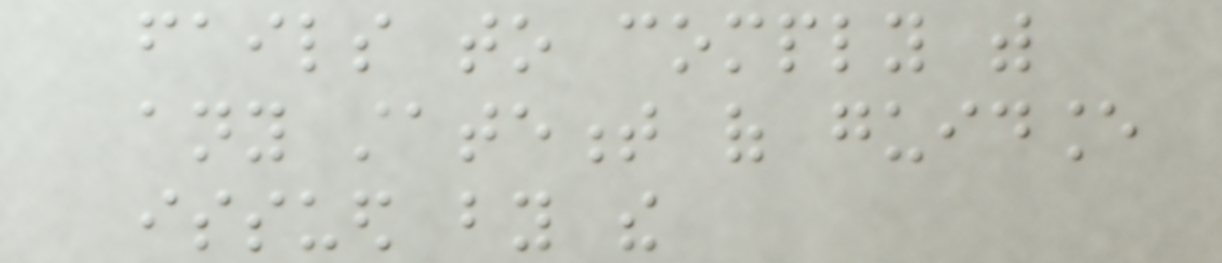fails to comply with
any statement of guidance
issued by the
